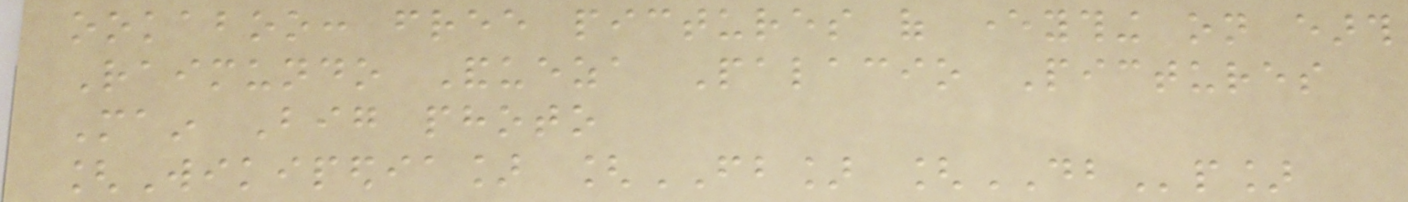ookaboo: free pictures of everything on earth
Raimundo Andueza Palacio Pictures
Main Big photo
[Wikipedia] [FB] [DBp]
